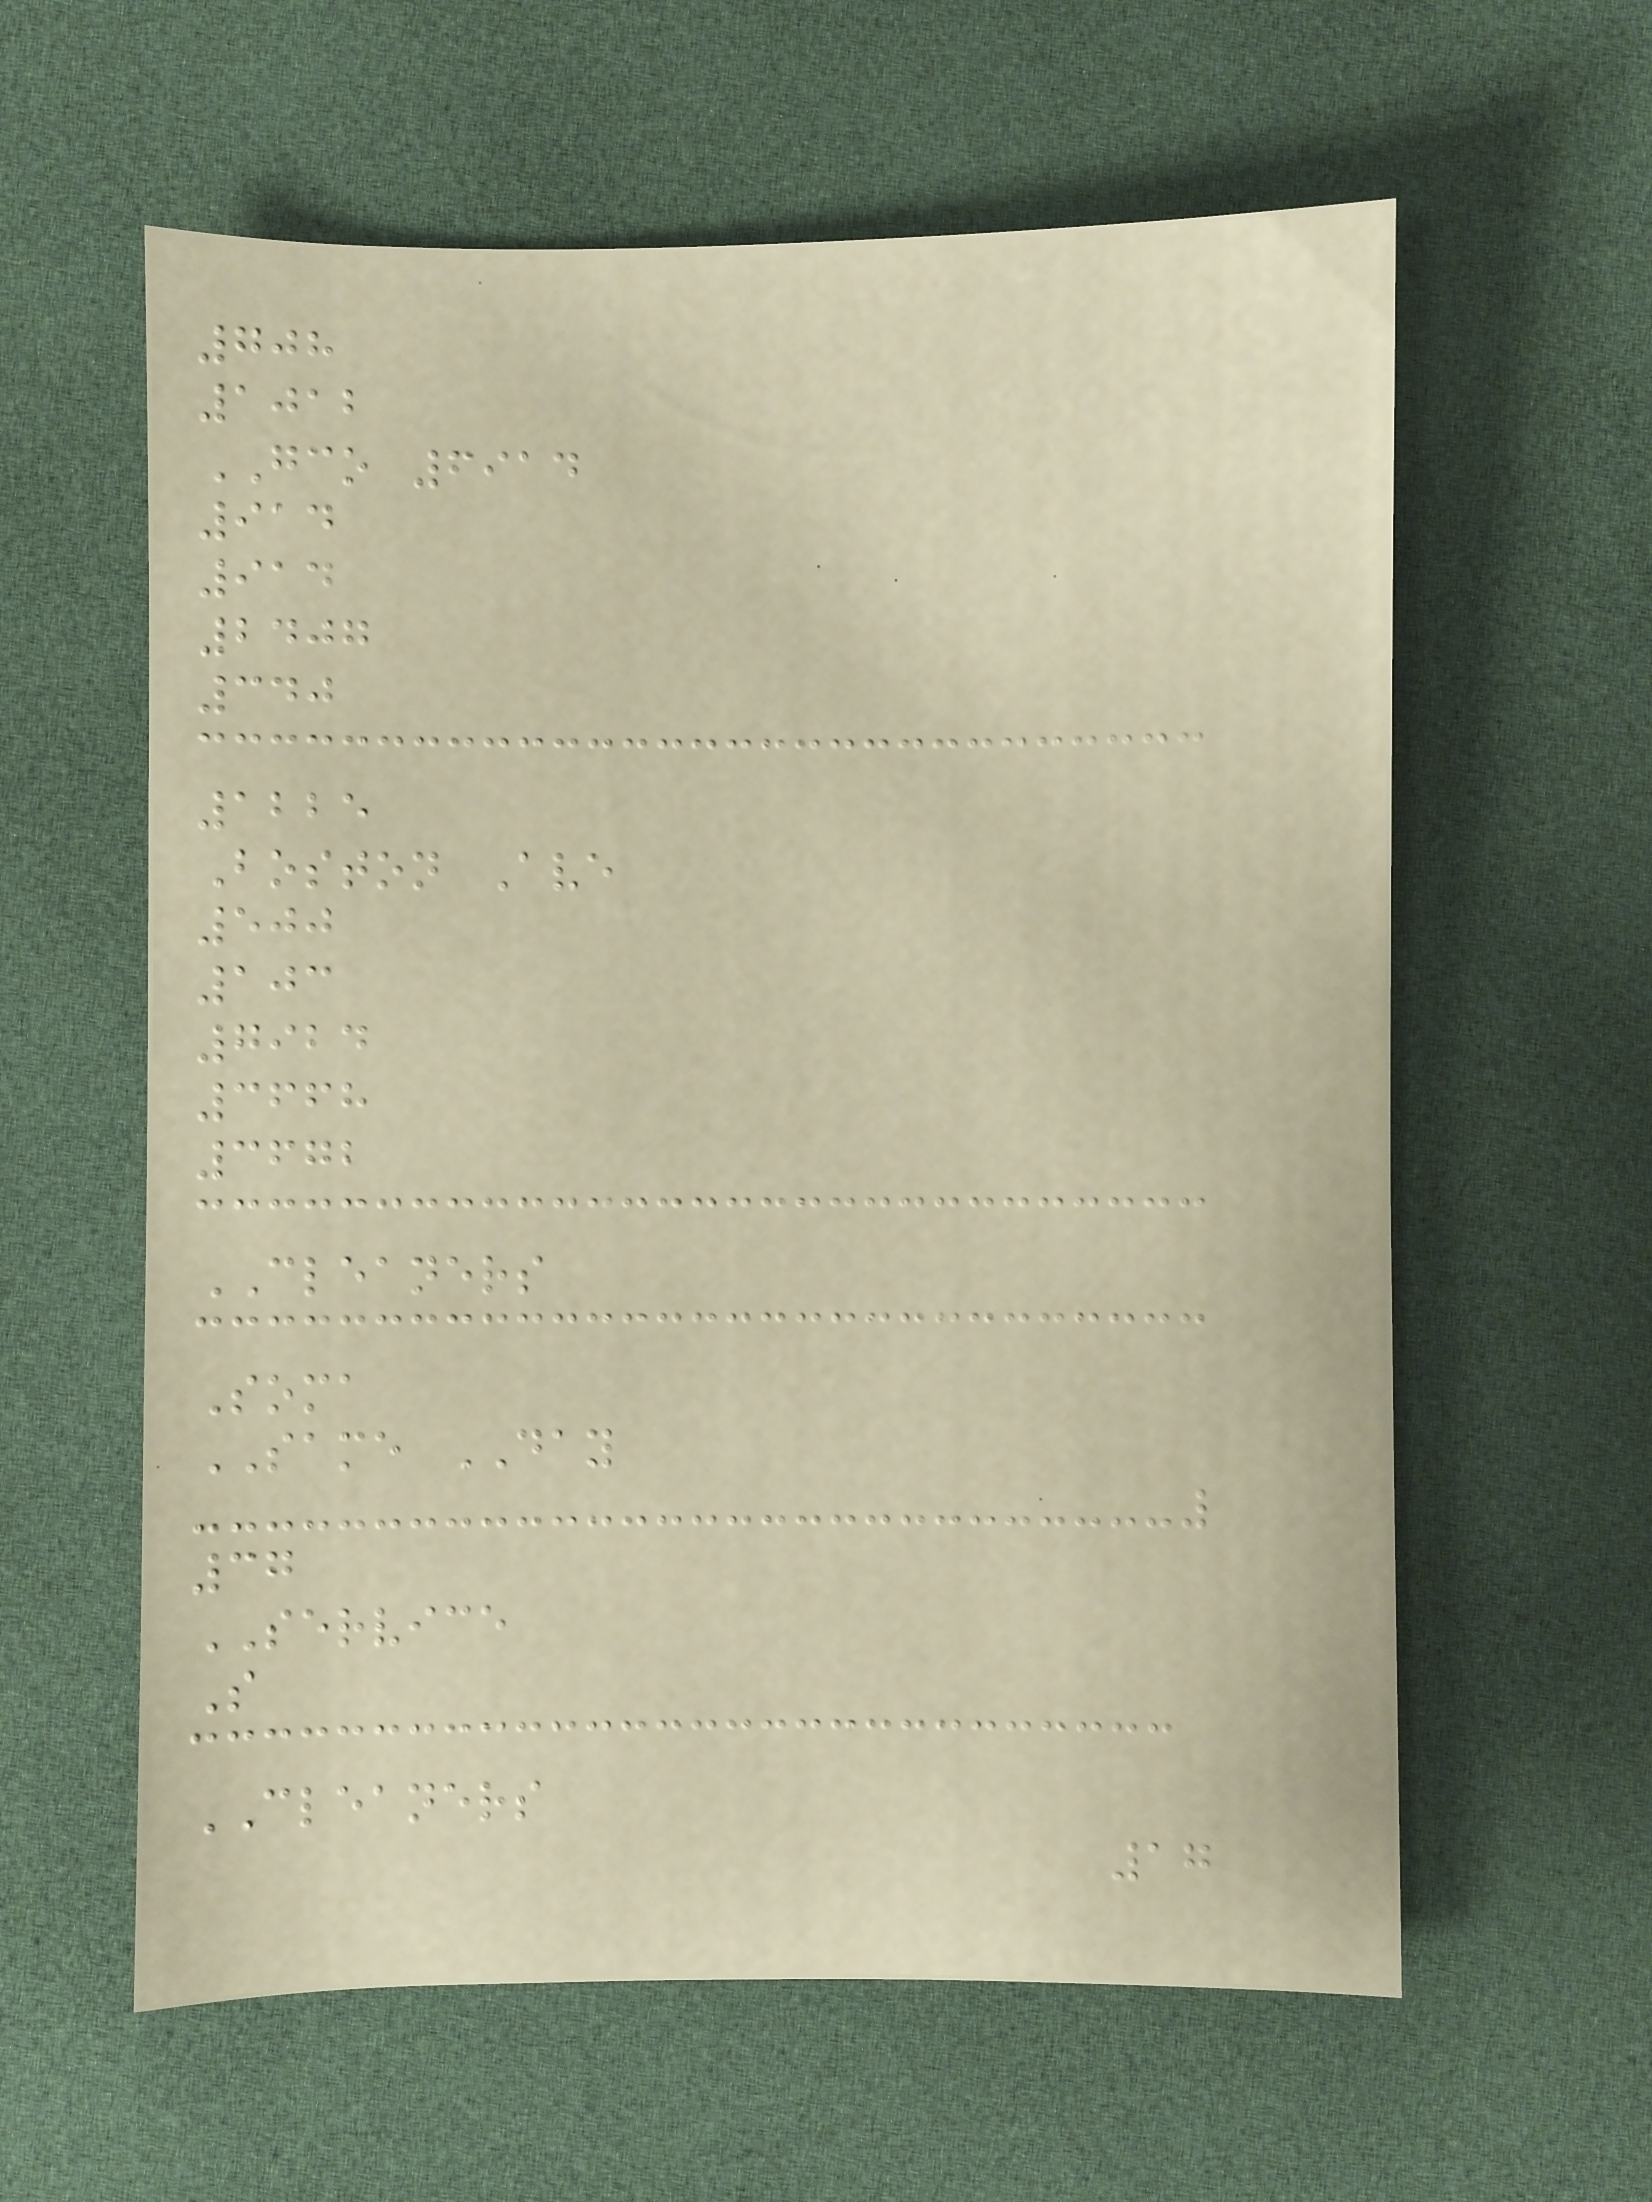708
1012
GCO 6914
914
914
2407
340
1225
Boston Ave
500
103
7924
3668
3672
CLEANERS
Soma
SAME DAY
37
SERVICE
S
CLEANERS
17
